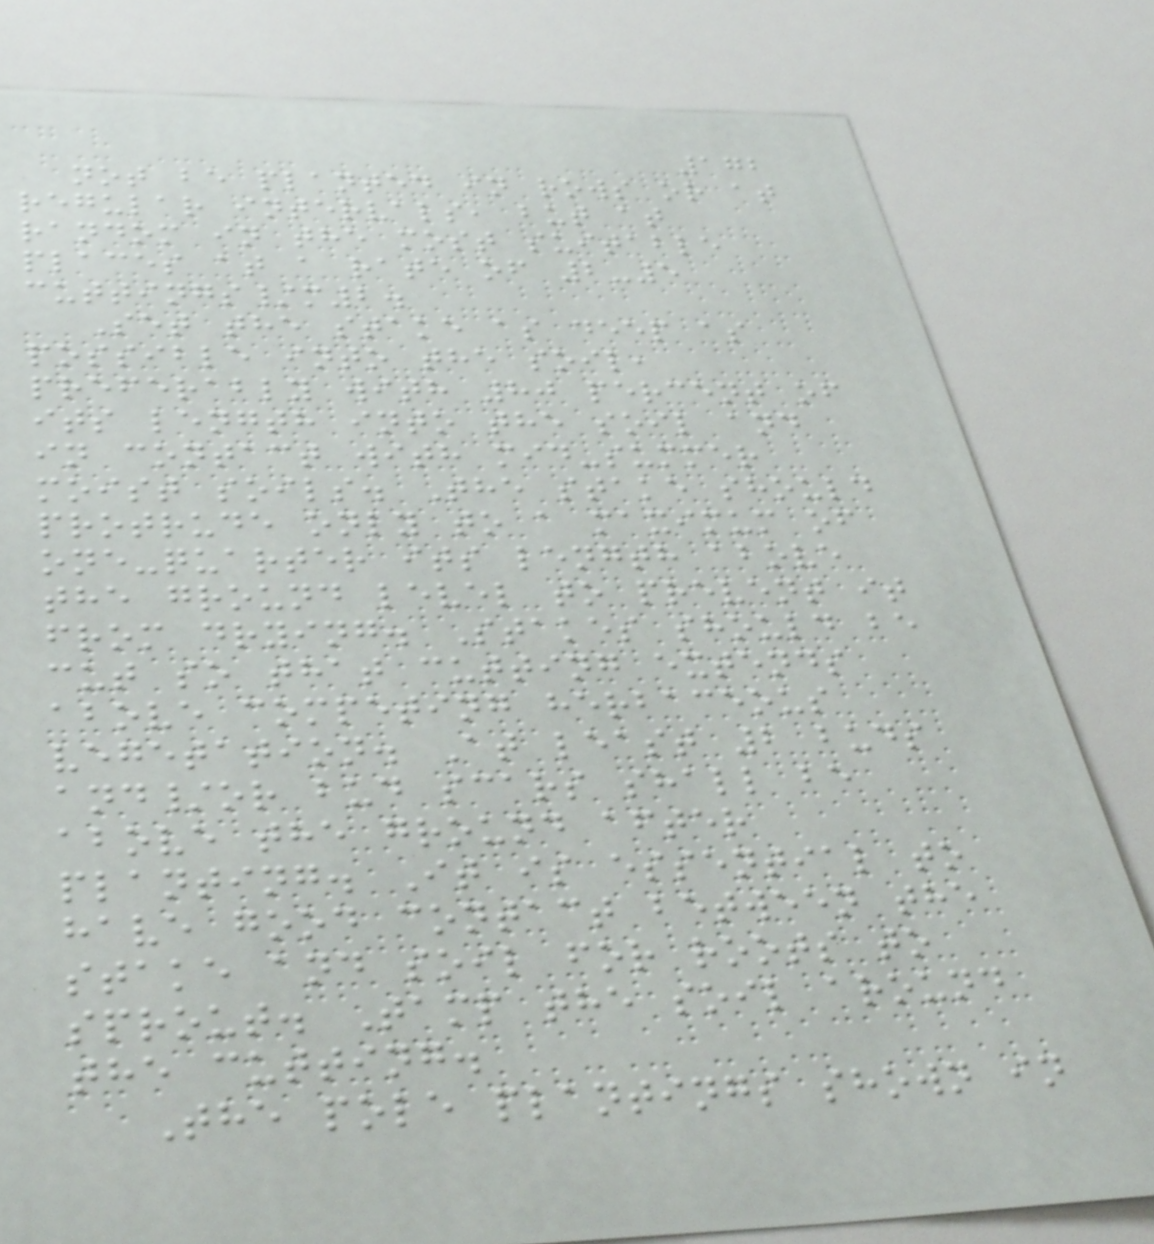172
not be planted in rows or at
regular intervals, but at
random in the most suitable
places at a rate of 2-5
cuttings/m2.
Set the stake as deep as
possible into the soil,
preferably with 80 percent of
its length into the soil and
in contact with mid-summer
moist soils. The stake should
protrude only to a maximum of
one-quarter its length above
the ground level to prevent it
from drying. Stakes should be
cut so that cutting extends
above competing herbaceous
vegetation. At least 2 buds
and/or bud scars shall be
above the ground after
planting. It is essential to
have good contact between the
stake and soil for roots to
sprout. Tamp the soil around
the cutting.
The pole plantings shown in
